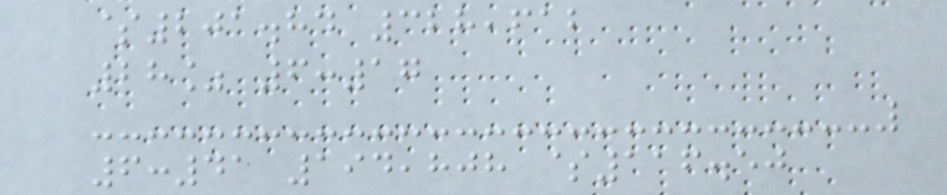$201.84 328,612
28% 6:17
6:41 194,808 $116.50
